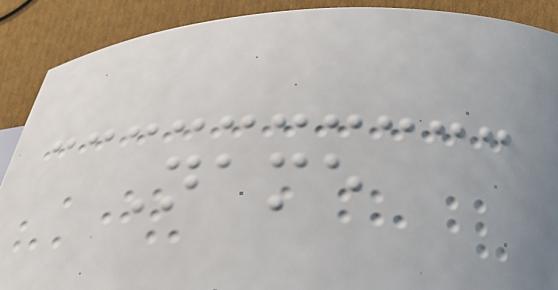Name
